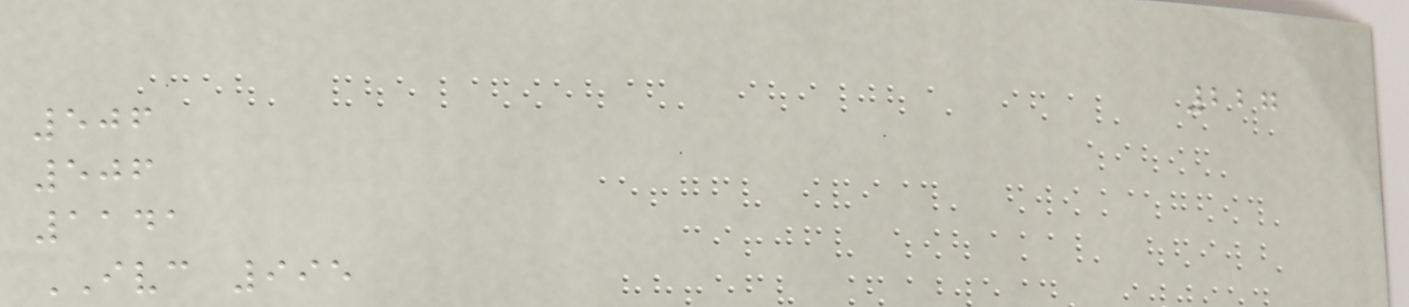227
506
506
1141
IVC 995
